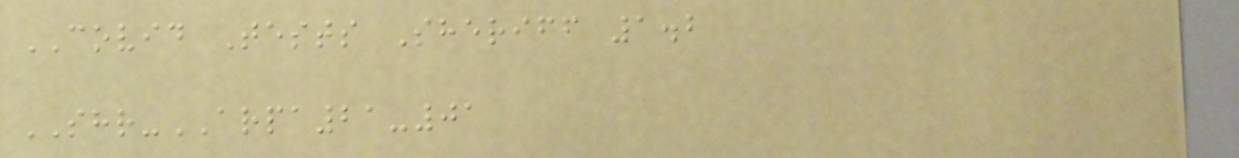COVID Tests Sheriff 1.2
SHR-ARPA21-01
